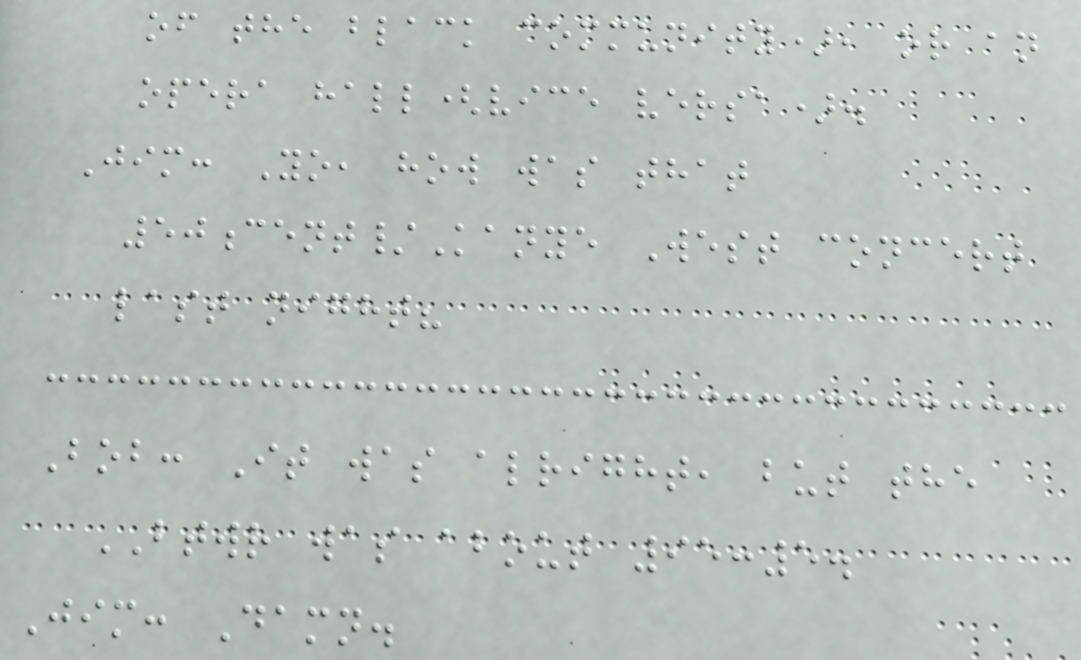of the black community), or an
opera hall(vice versa).
Jim: Yo, how was that
50cent/Kanye West concert
last night?
Bob: It was alright, but the
BTWR was about 95:5.
Jim: Damn.
